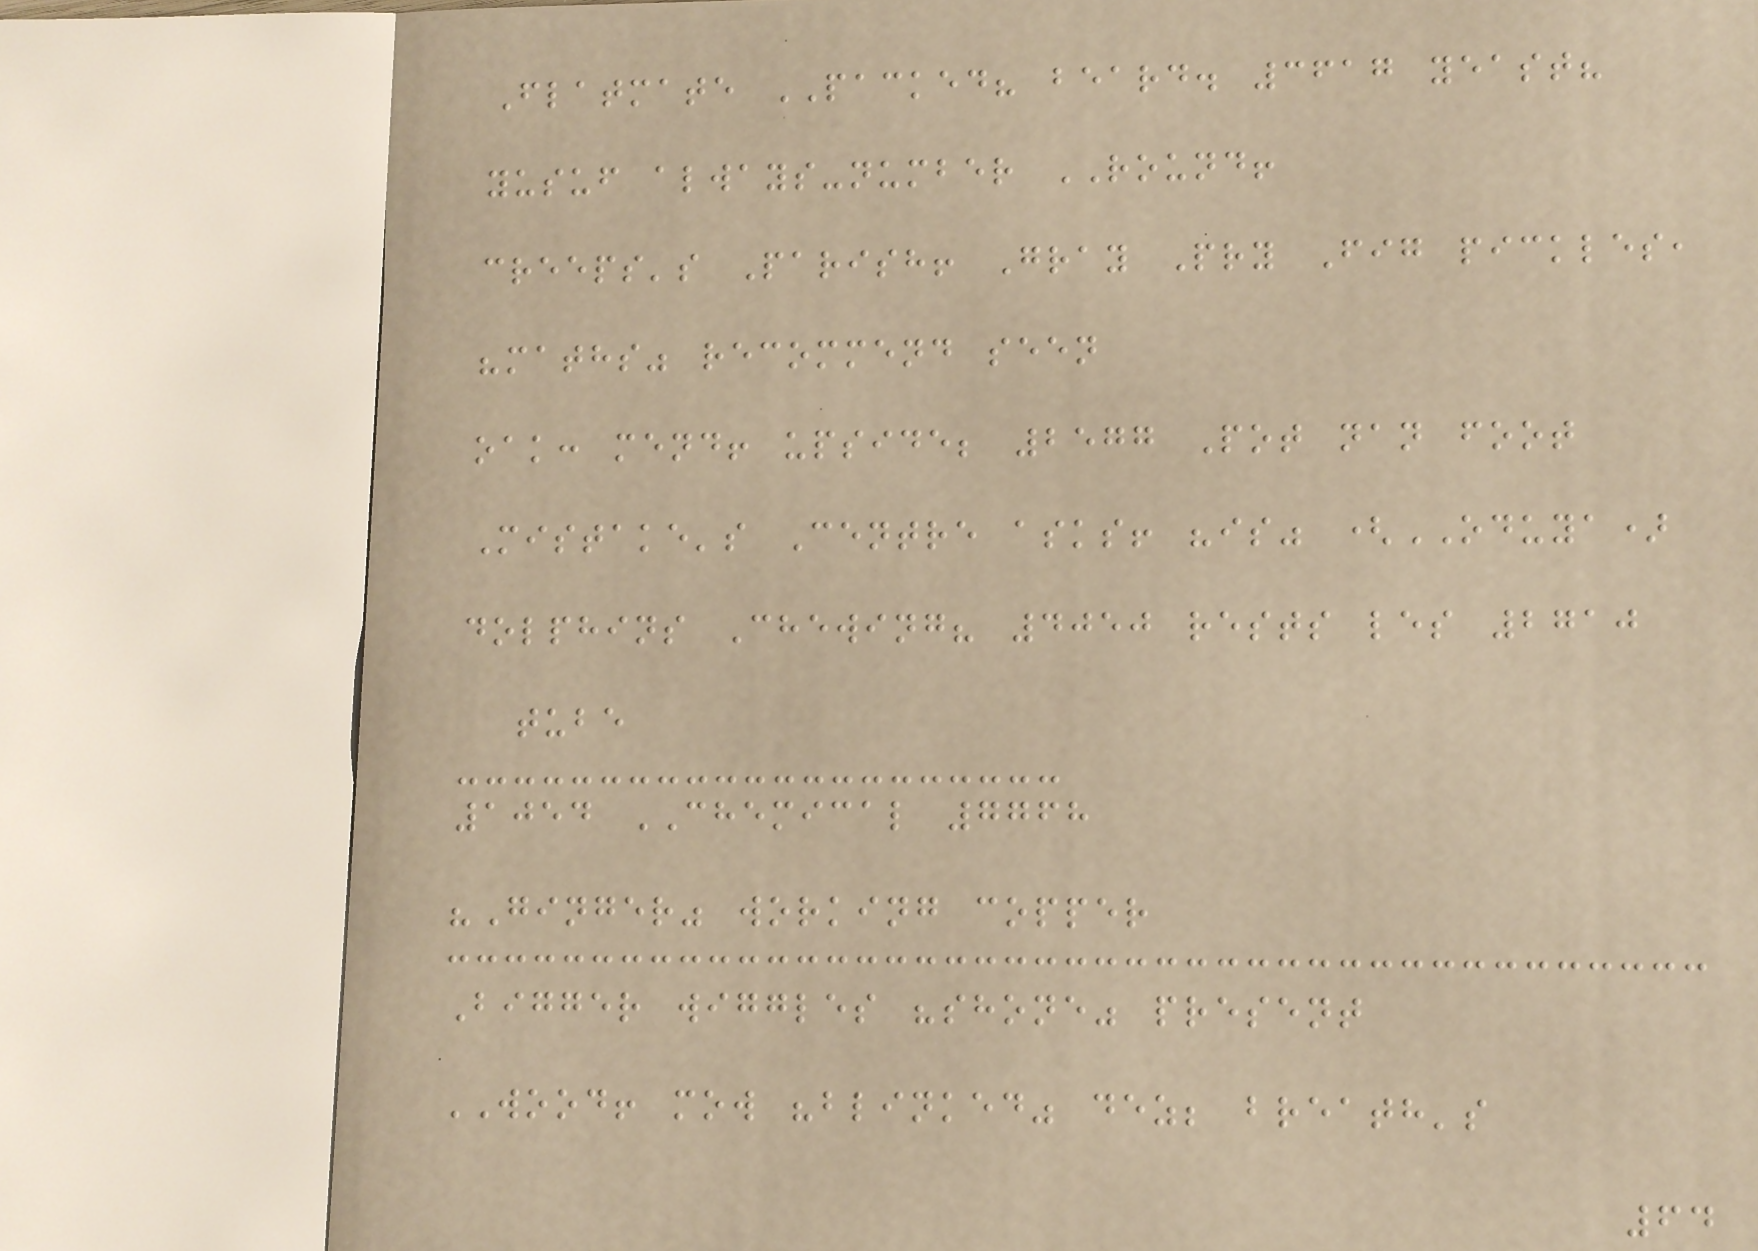Flatmate PACKED? beard. 3617 yeast?
yusuf always-number ROUND!
creeps's Parish! Gray Pry Fig pickles,
"maths" recommend seen
oak: mend! upside; 2577 Pot nan foot
Mistake's Centre asks! "is" (ODUYA)
dolphins Chewing? 4050 rests les 2710
tube
1054 CHEMICAL 7768
"Ginger" working copper
Bigger wiggles "shone" present
WOOD! mow "blinked" dez; breath's
64
